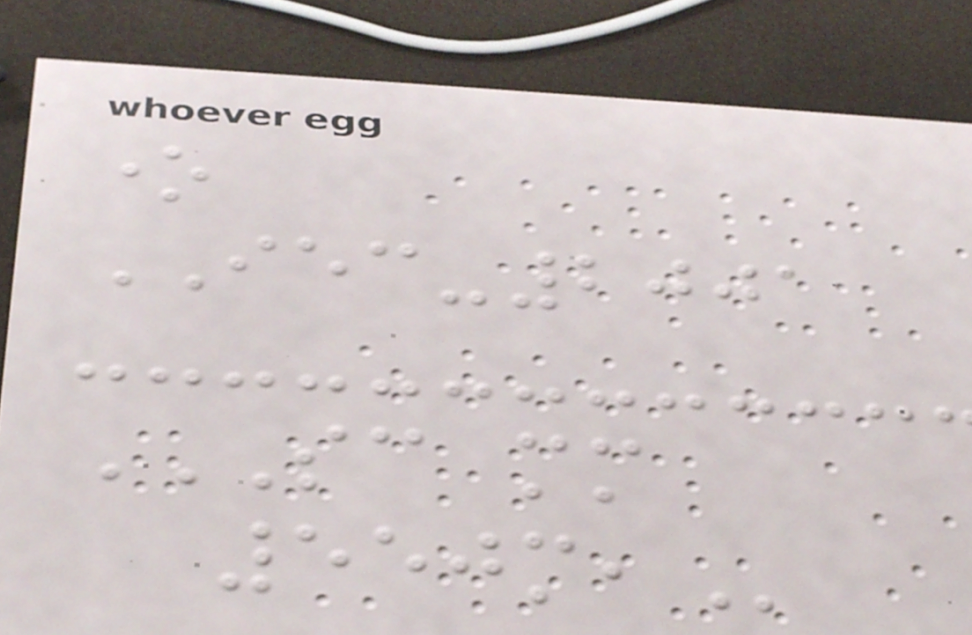one
IEC-2001
SC MM
550M,
